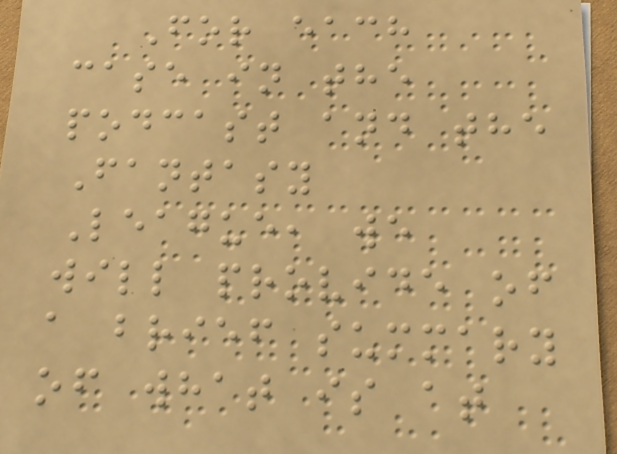For each
case in the
podcast and the
Fantasy
League, we
will provide of
a brief summary
of what is at
